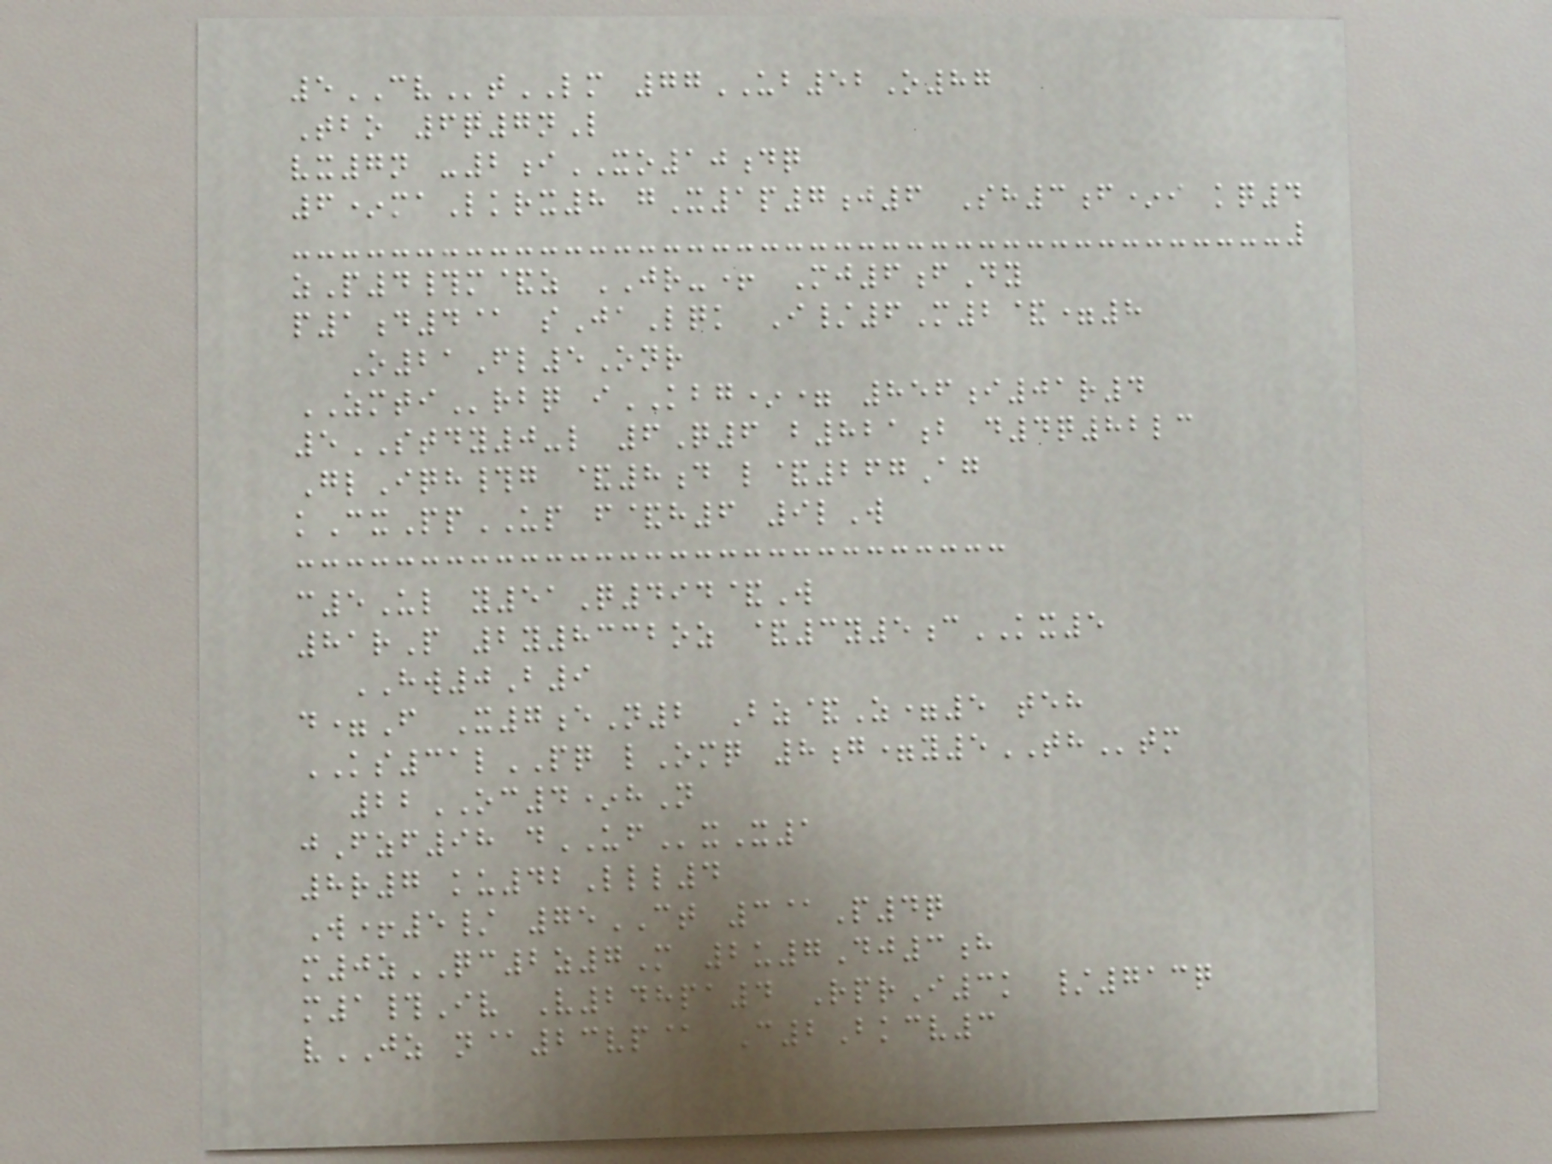5CVtLM 77UB52O87
Tbo 6q7nL
vx7n -2iXO10dq
6*maLkrx8 gX1p7j6 Sh3f*i kq4
zP4#m&z JR-+ Mj6fDy
p1d4@ sJaLqk I/6M2&=8
O21Fl5Onr
ZMTIrbq iKBG*= 856i01r4
5STDY0-l 6Q6 b821b d4q82lc
GlIqh#g &8d l&267Ag
kCxPpUP f&h6 9lW
c5Ul y51Q494&W
81rP 2y8332oz &3y5cKX5
HW0B9
d=F X7eN2 Bz&Z=5 teh
KS31lPQ lOmq 8g=y5THtm
22OC4*hN
jFzf98 dUFxX1
8r7 ku42Lll4
W+5/ 75CT 3@P4q
m0zQC2z7M 2u7Dj3h
m1#Iv V248pa4 RprI3k /713q
vJZ n@23vp@ C2Bkcv3
